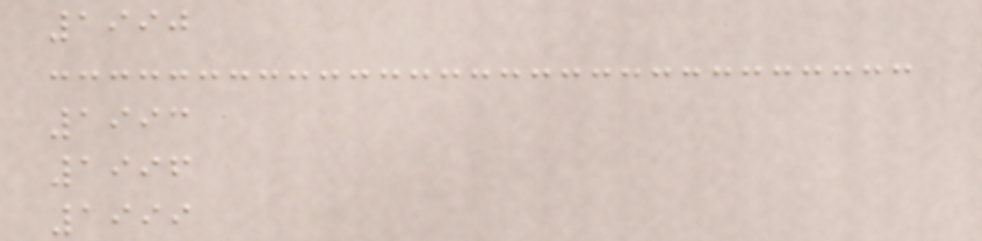1990
1993
1996
1999
